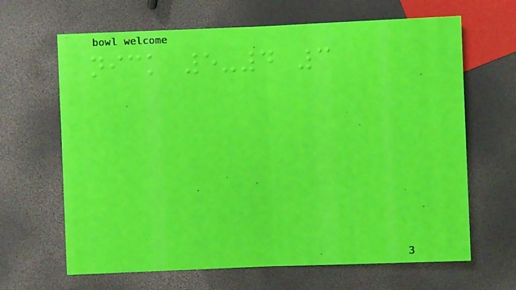nick 5-4 3
